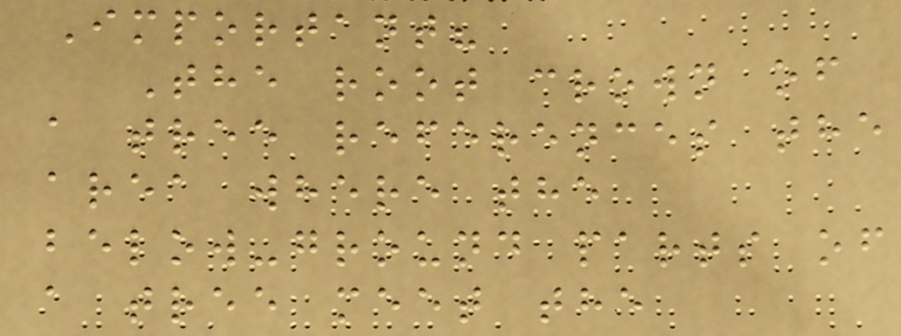Important?
The root crown of
a tree references the
area where the
below-ground parts of
a tree meet the
